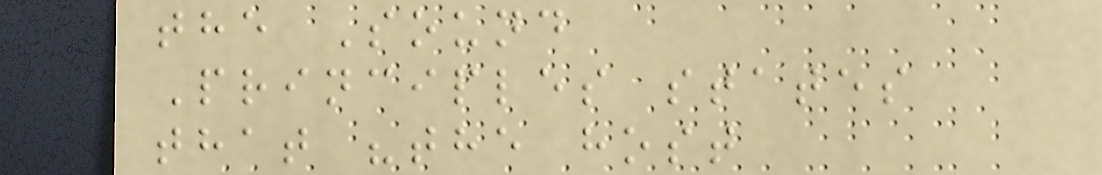the Sound
Principles states
that "the host
